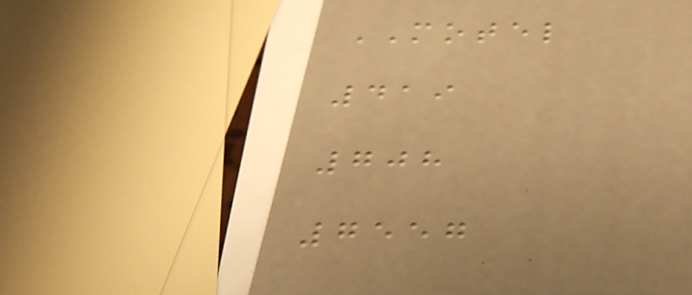MOTEL
419
708
7557
